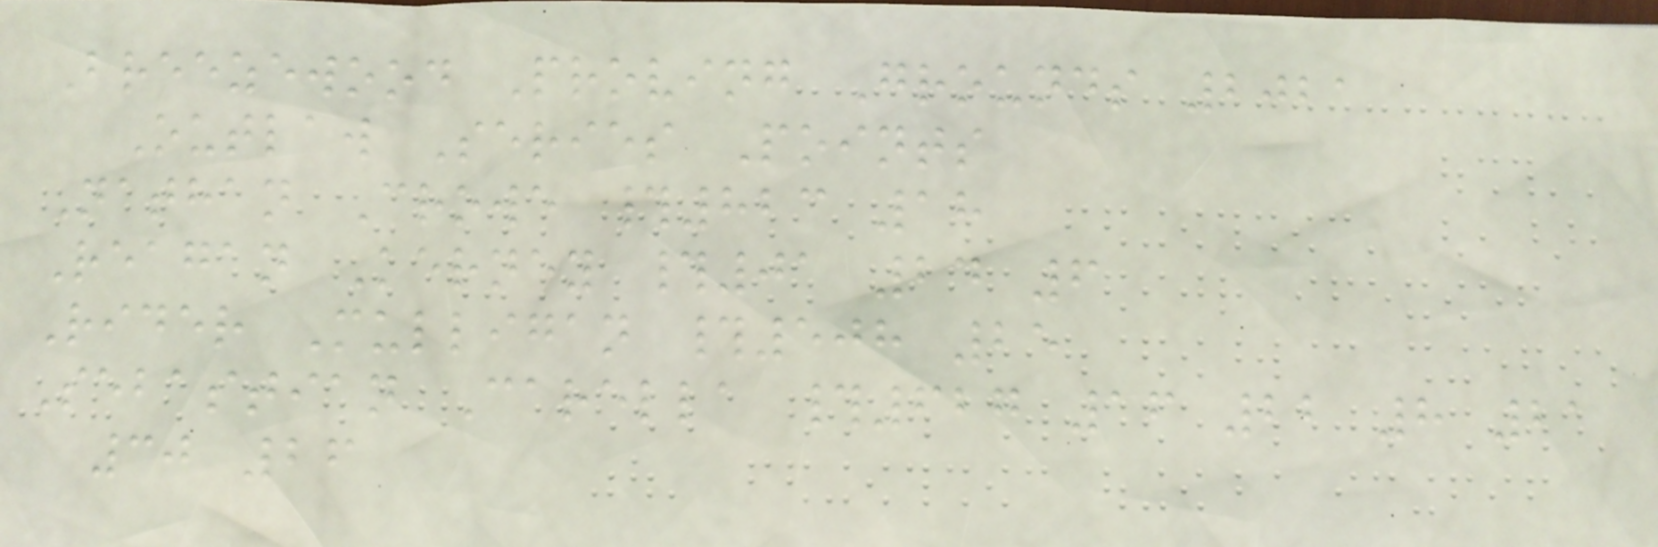Breezewood Proving Grounds 2021
Outlaw Series Points
Nathan Crowe #823 18
Reagan Kerney #01 24 6
Rider Mulligan #508 25
Sebastian Carella #627 16 22 8 21
30 26
